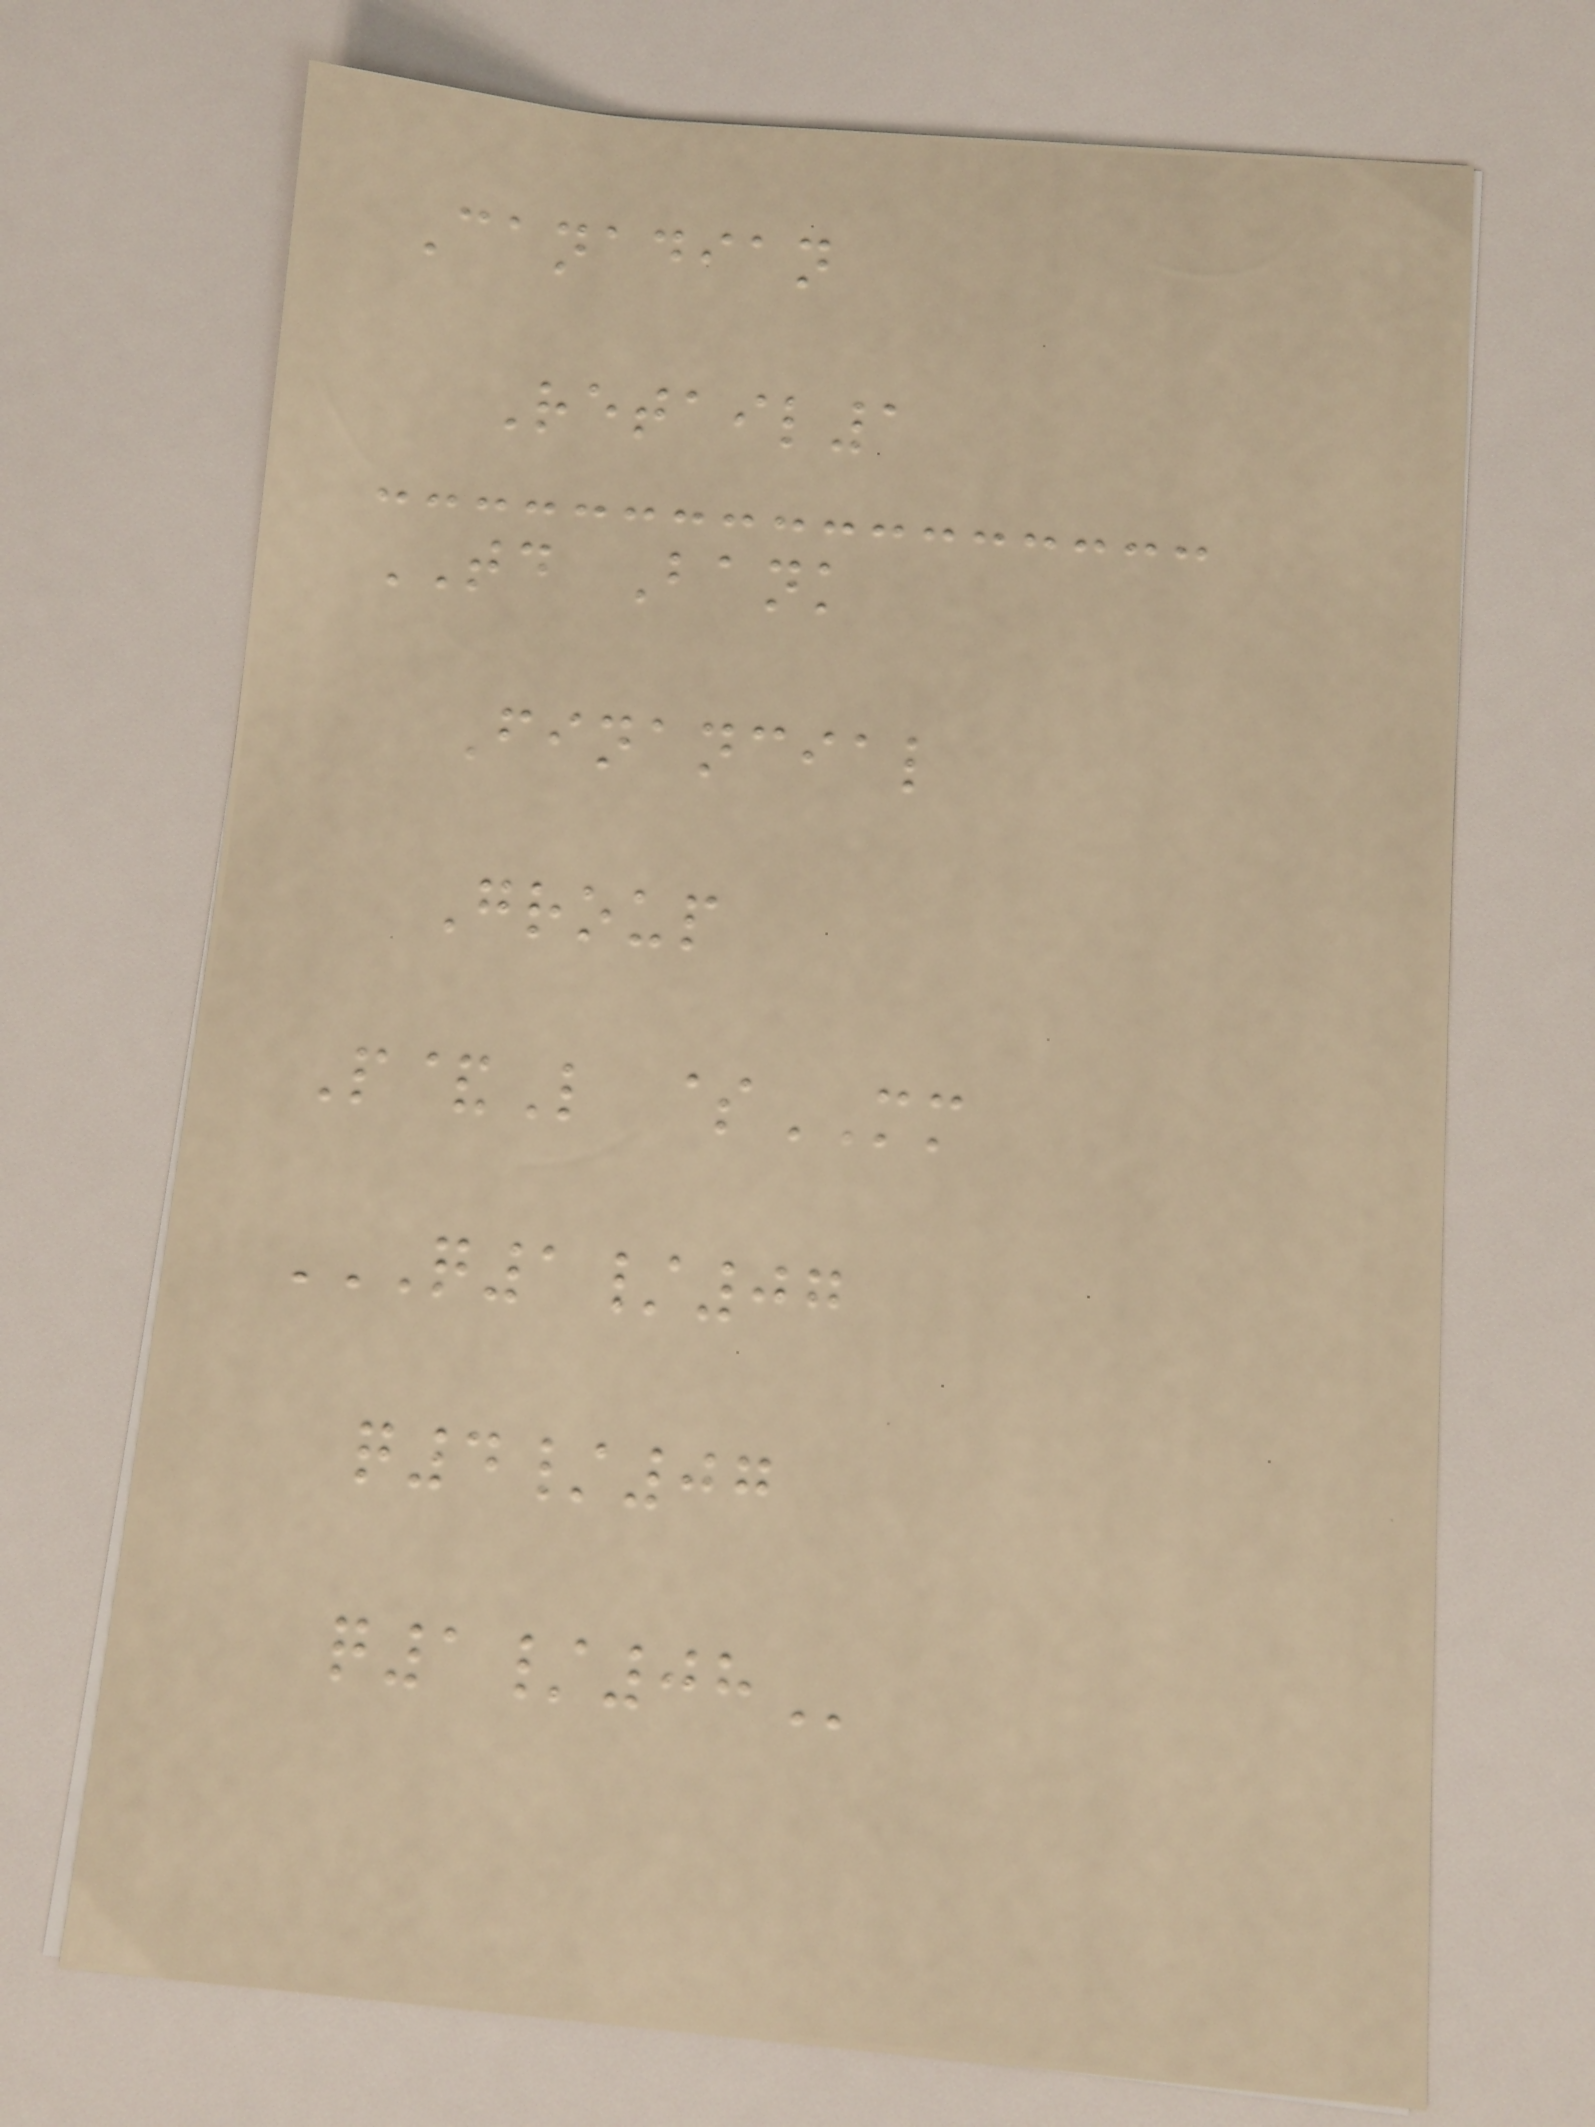Canadian
Retail1
TD Bank
Financial
Group
P&L $MM
Q1/07
Q4/07
Q1/08
